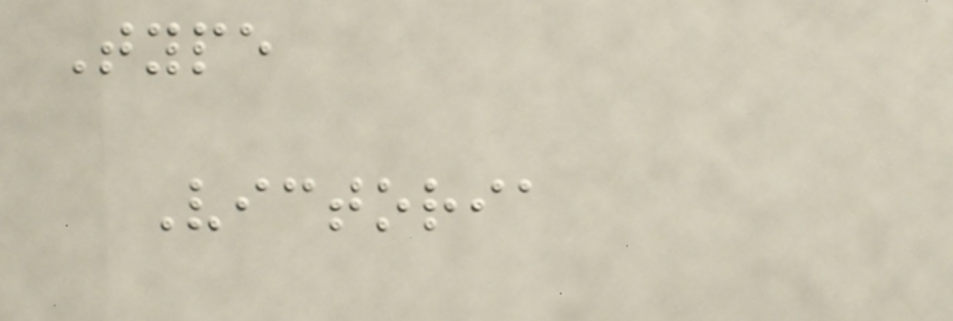Type
Victoria
